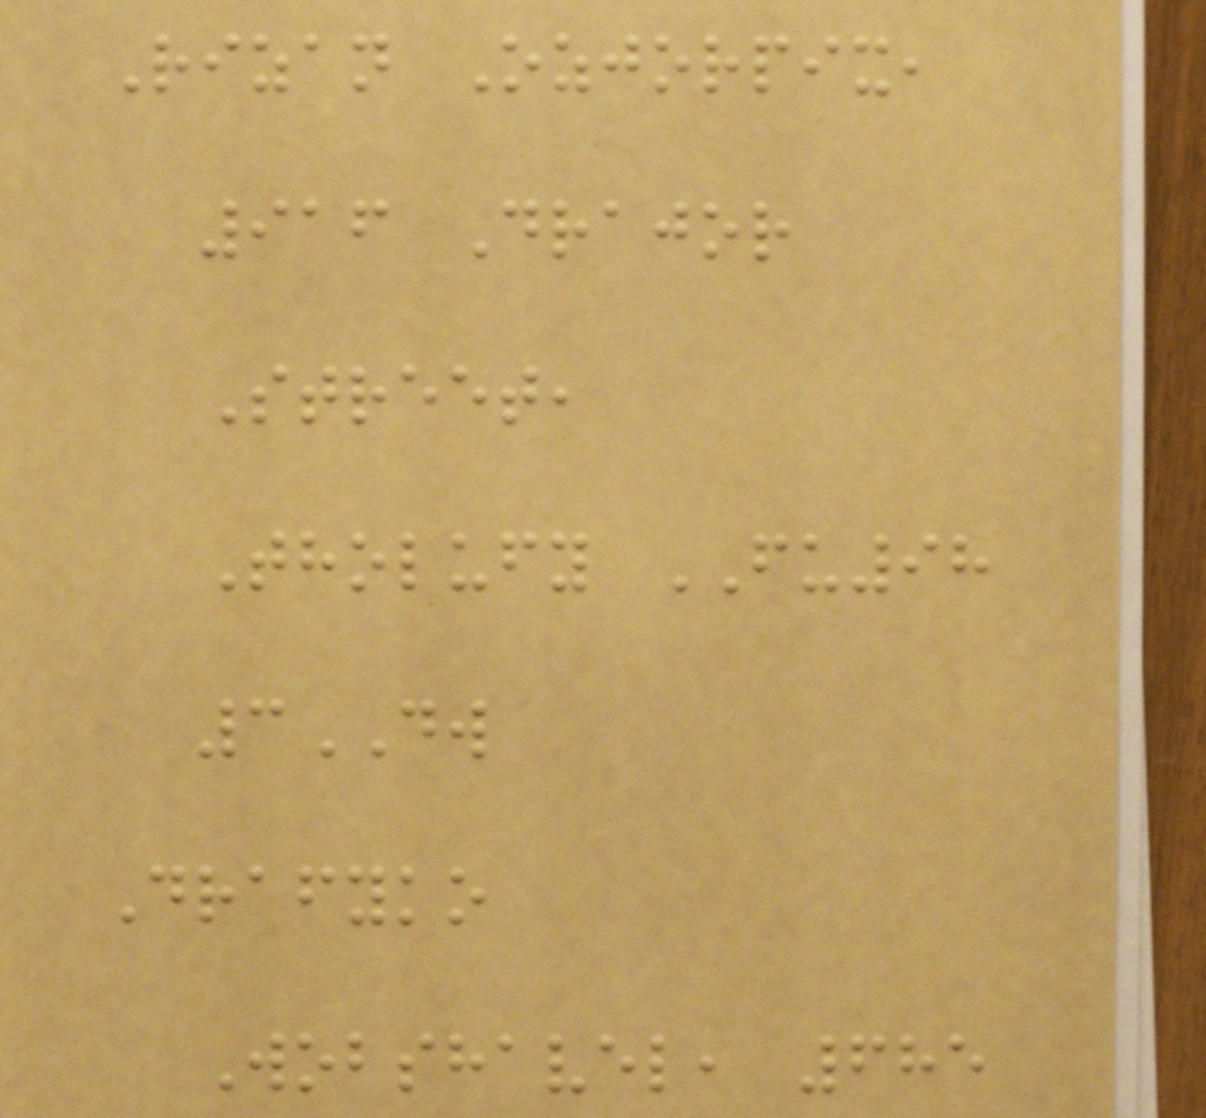Rizan Ozjorpix,
916 Drajor
Street,
Tholufy FU98
3DW
Drafyko
Wobshavel, 685
